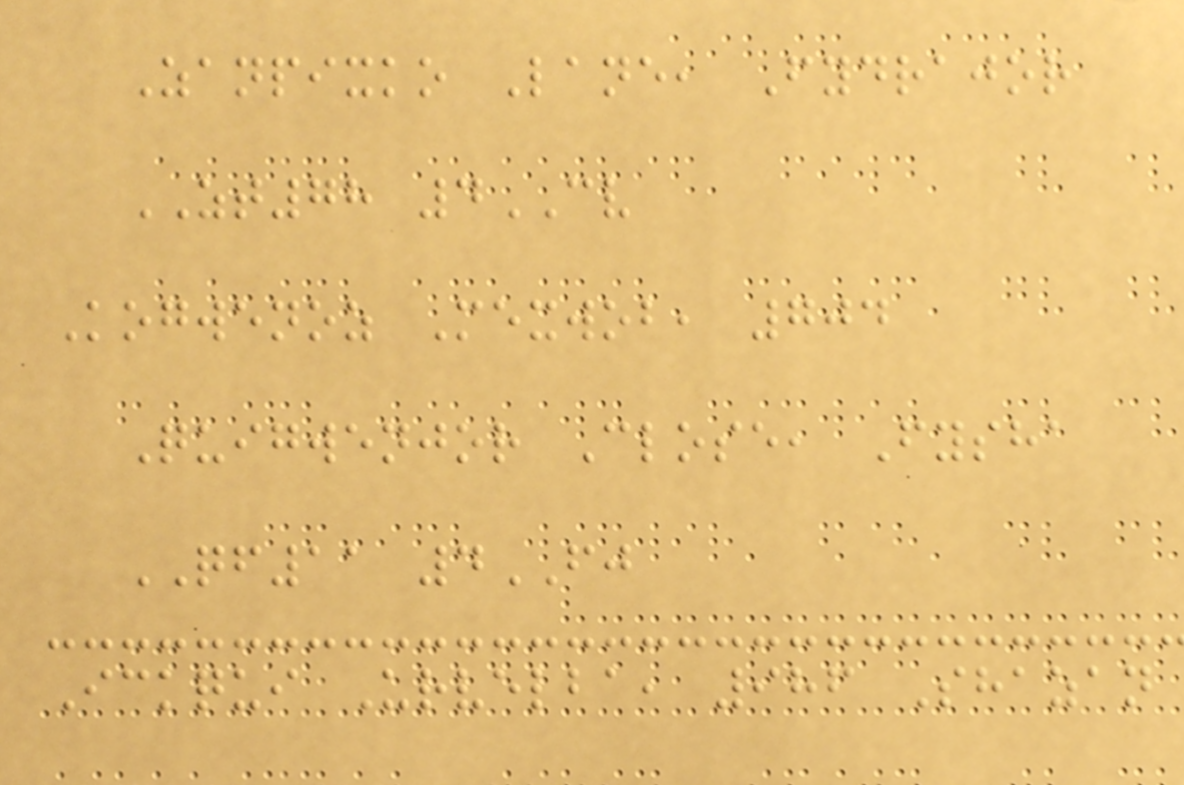Zanpixko Lane, Fydrajor
ZT78 4CV
Kogwenoz Mexwob, 704
Quigwenjor Close, Fysha
QF11 4FJ
Ickqui Urvelba, 986 Shazan
